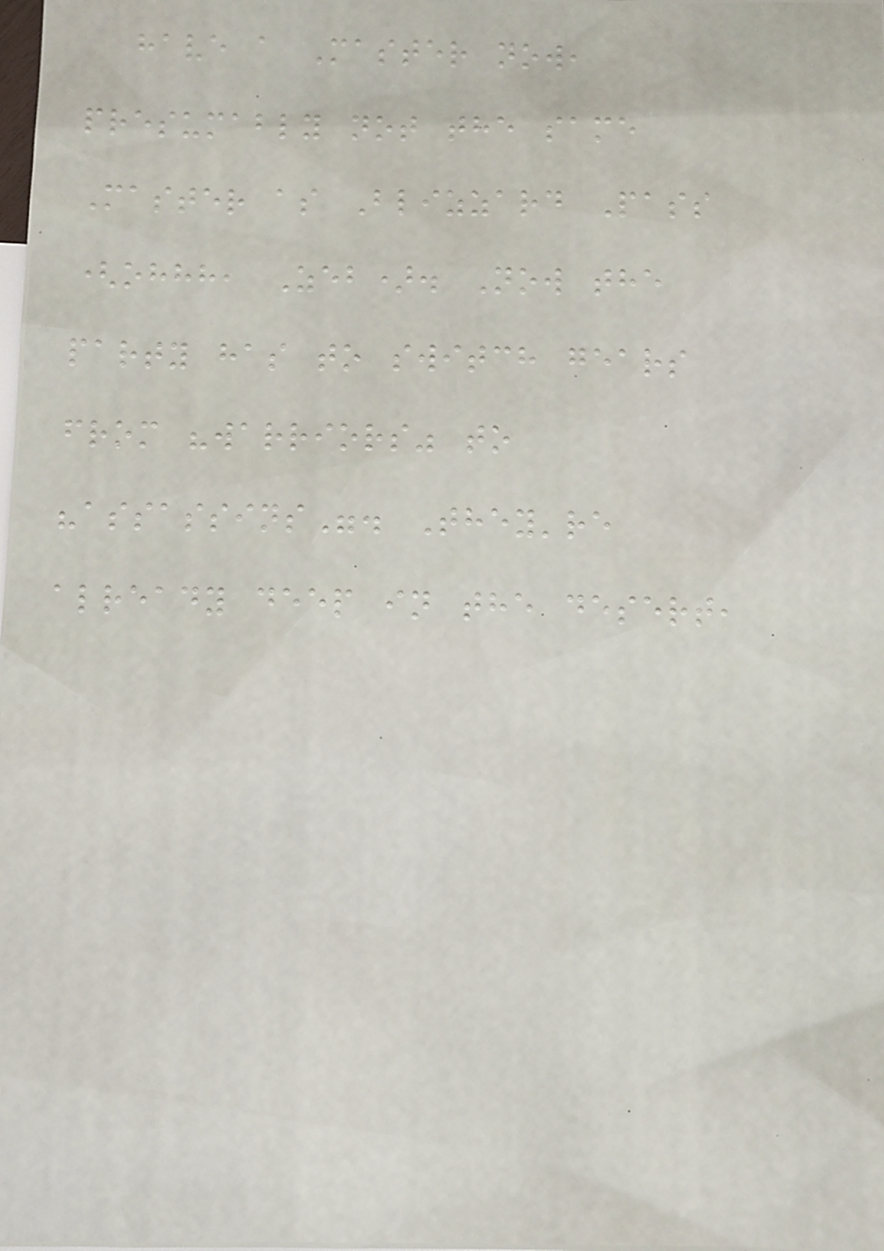have a Master now,
presumably not the same
Master as Blizzard Pass
(ohhh, Zeb). Now the
party has to switch gears
from "warriors" to
"assassins". They're
already deep in the desert,
